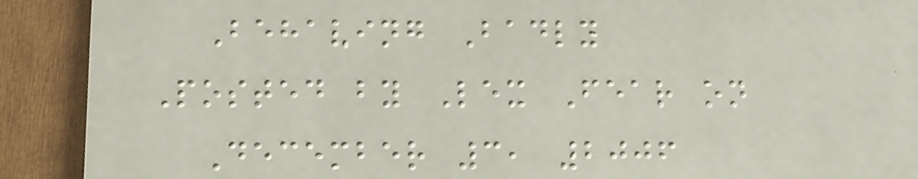Behaving Badly
Posted by Lex Fear on
December 3, 2006
